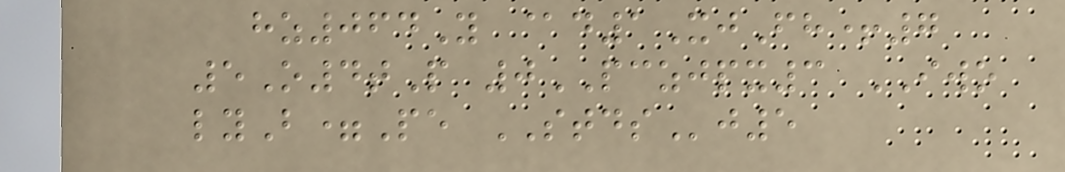hz064Y @d1XjFh+7
5O4tP 0PCZJPX3 IWO
lyB=Pe STDSj5
